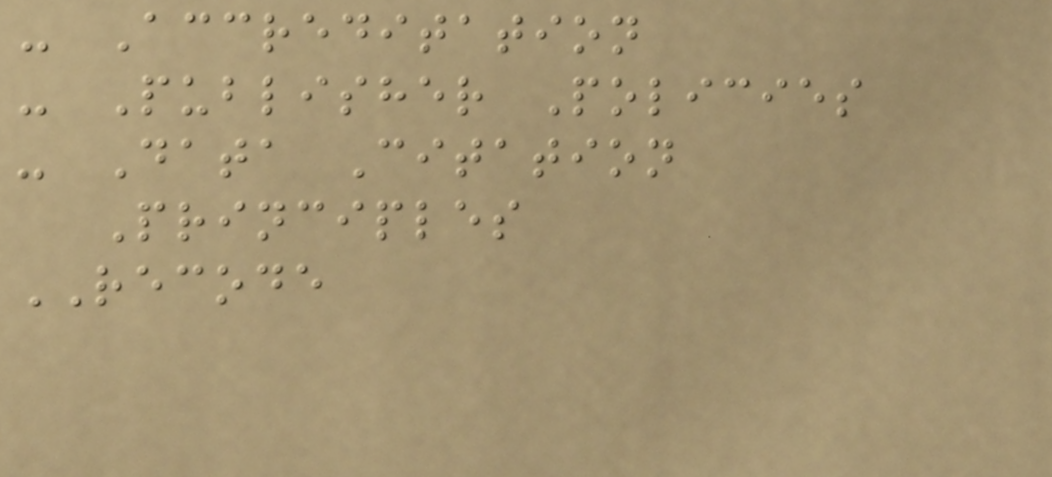- Accreditation
- Publisher Policies
- Data Citation
Principles
RECODE
